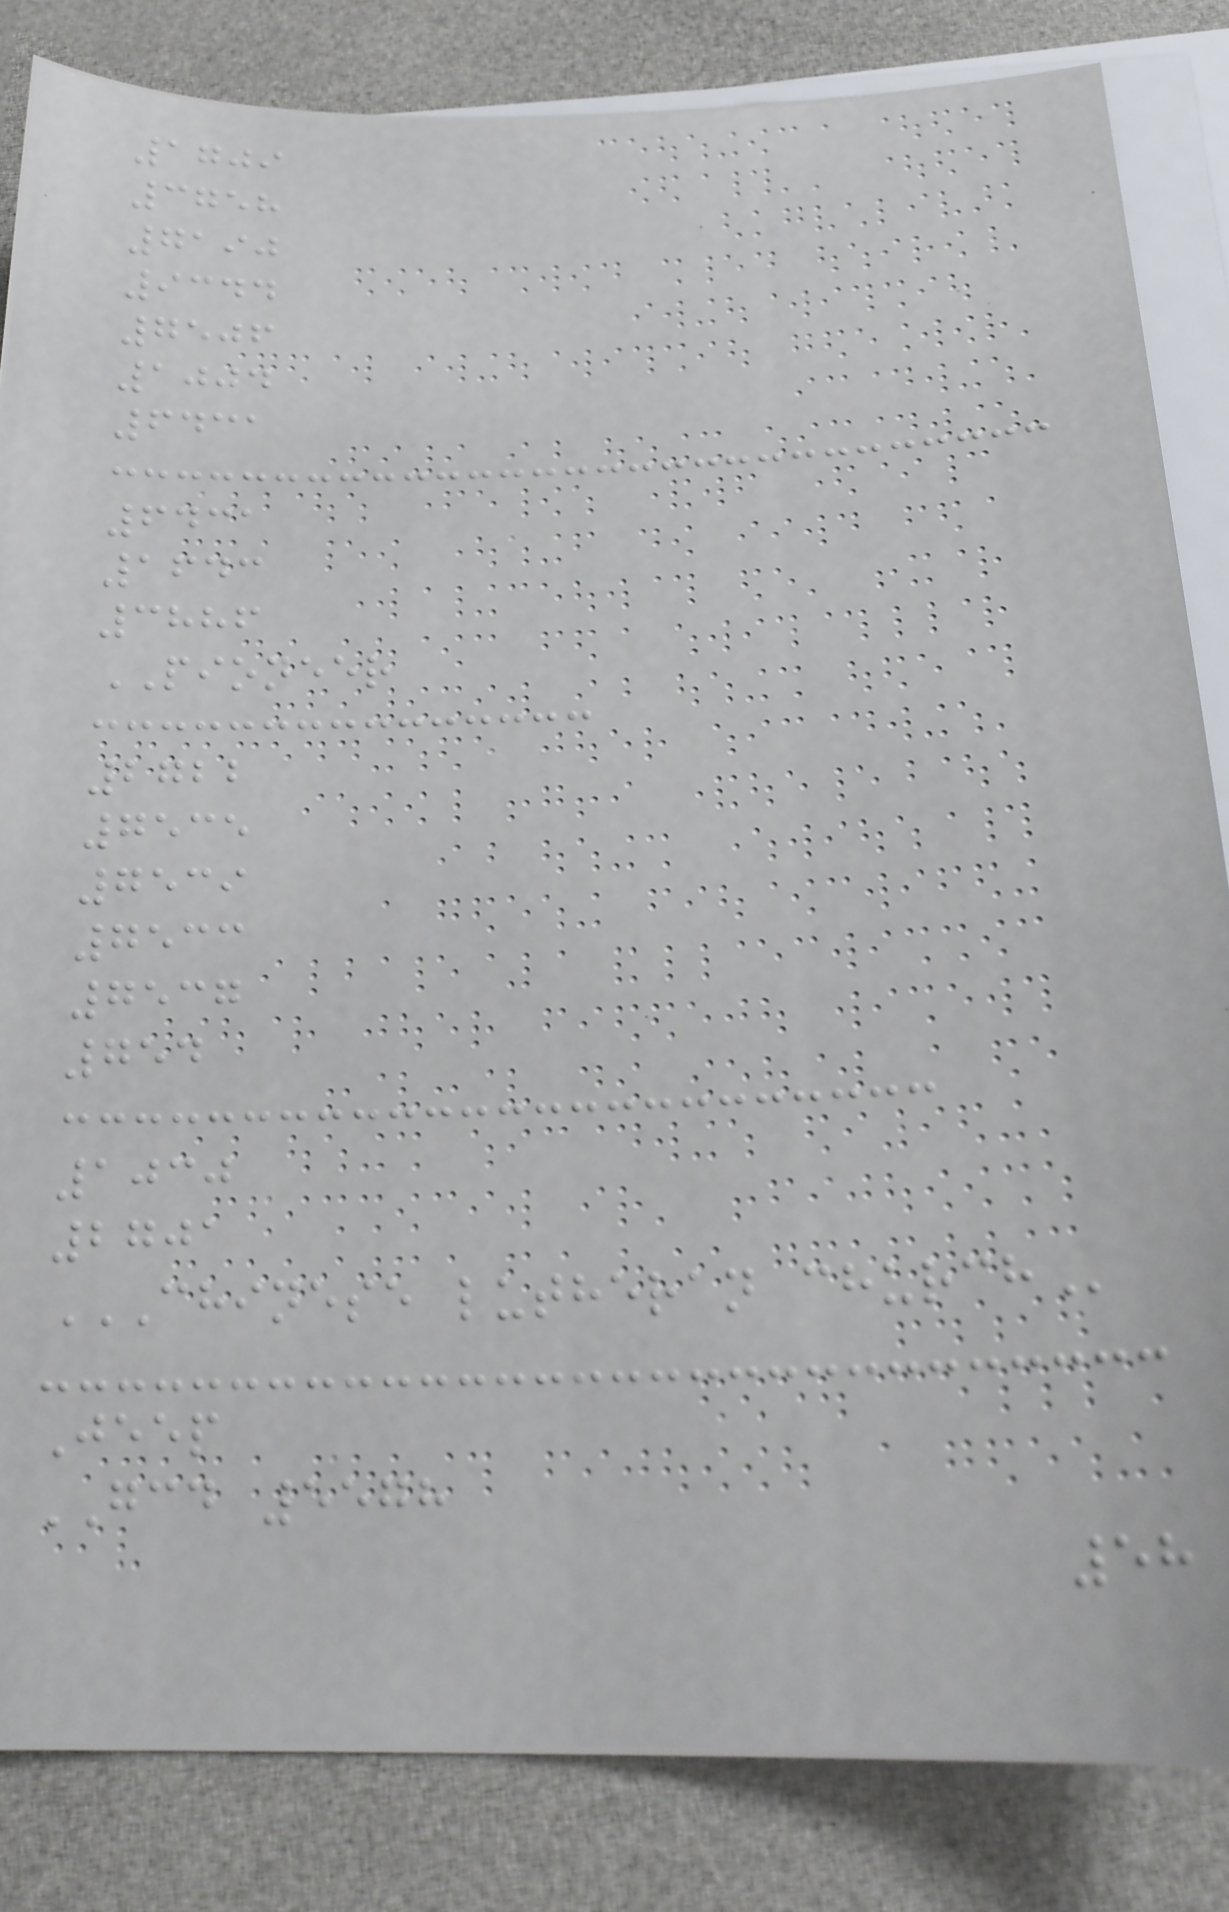1709
3758
7190
9344
7506
1004
6431
6431
1643
3886
PIONEER
2722
7535
7539
7533
7537
754
1030
2701
CHINESE LUTHERAN CHURCH
Jeep
GCD 5578
58
